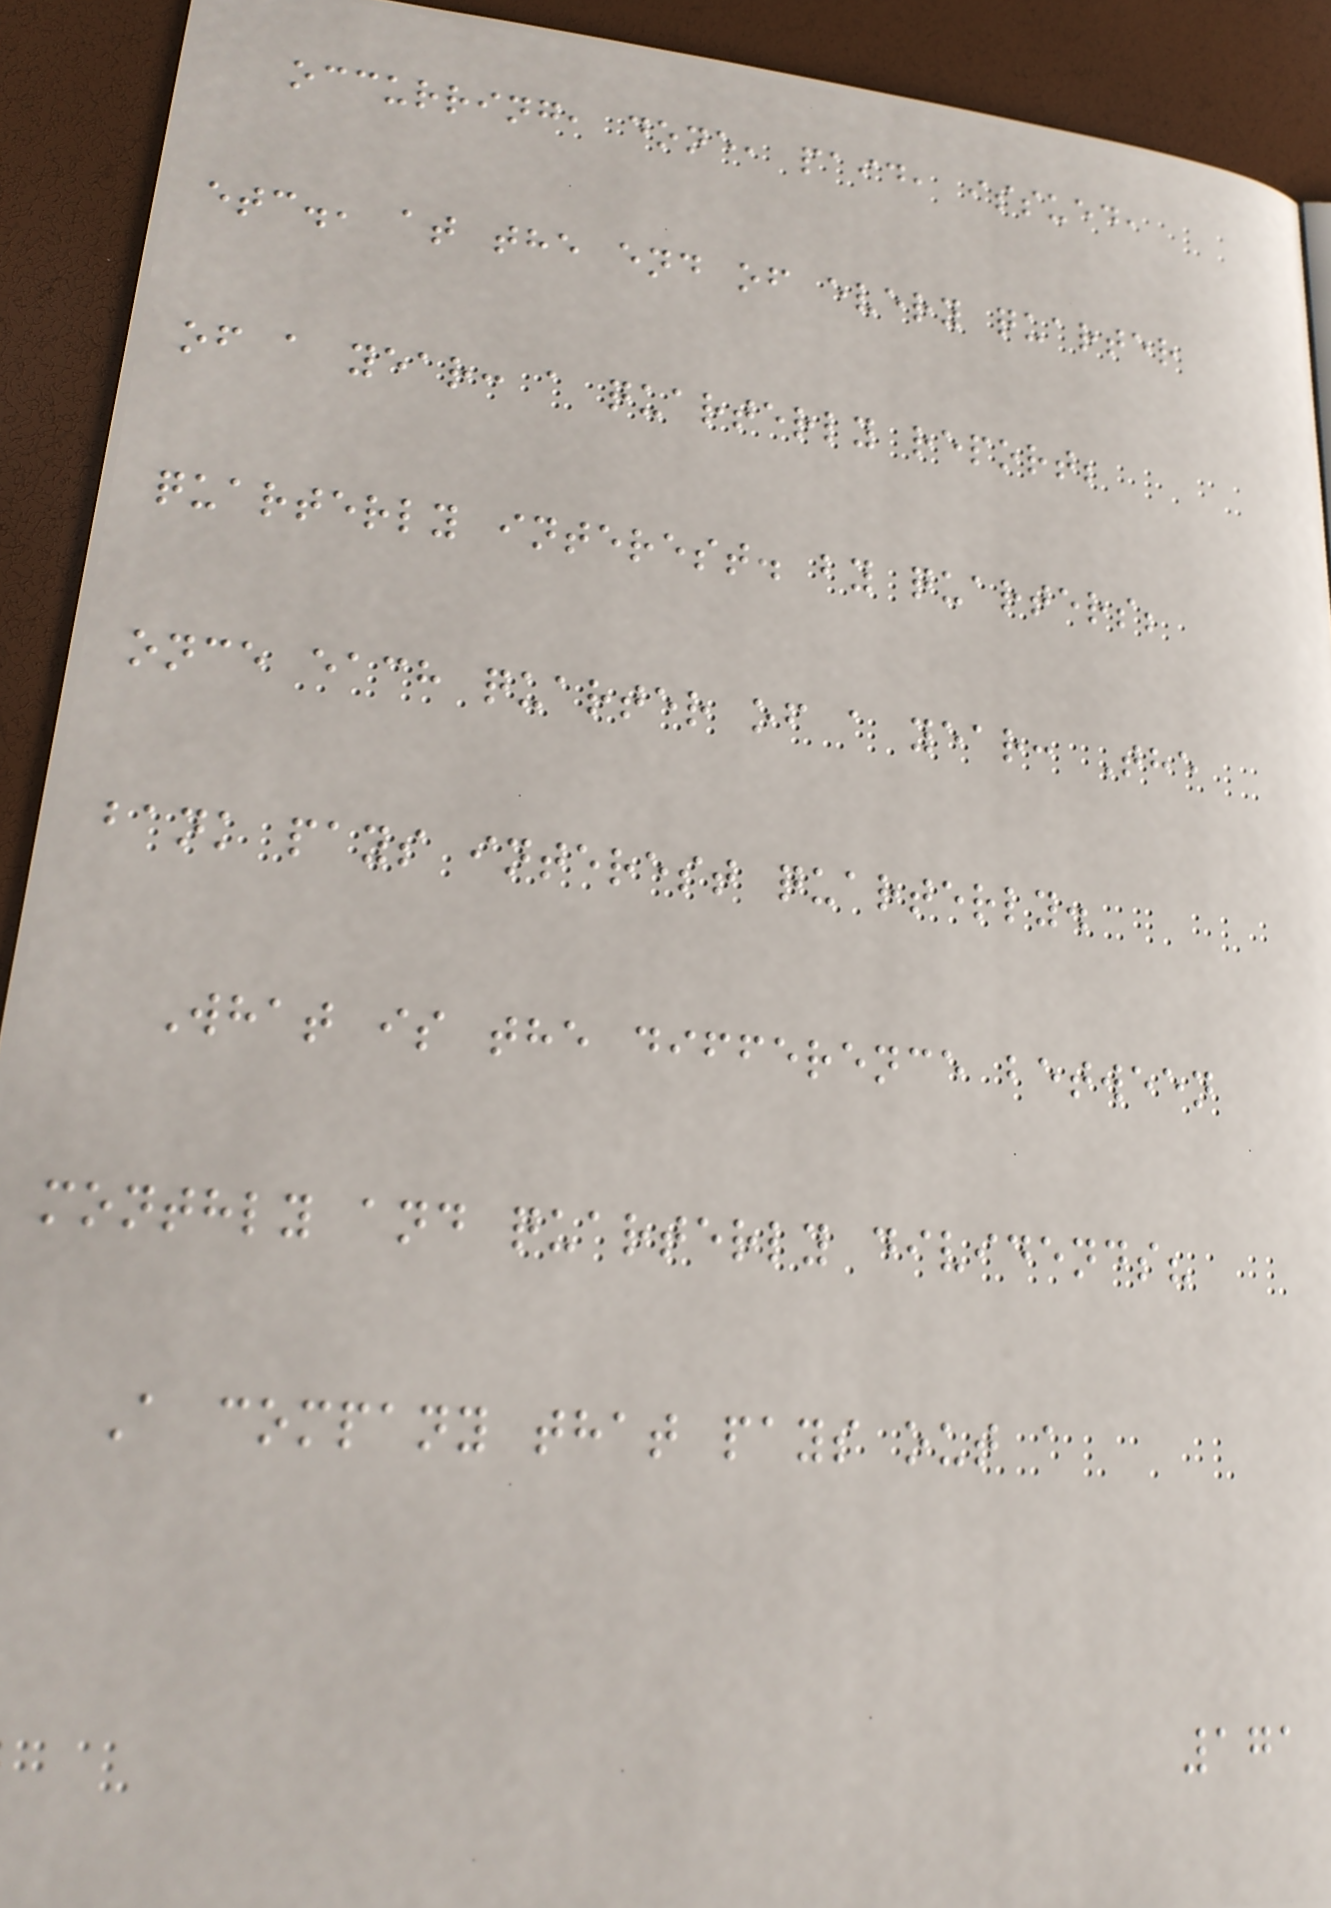occurring, done, paid, issued,
etc., at the end of every quarter
of a year: a quarterly report;
quarterly interest. by quarters;
once each quarter of a year: The
bank pays interest quarterly.
What is the difference between
monthly and quarterly dividends?
A company that pays out a
171
